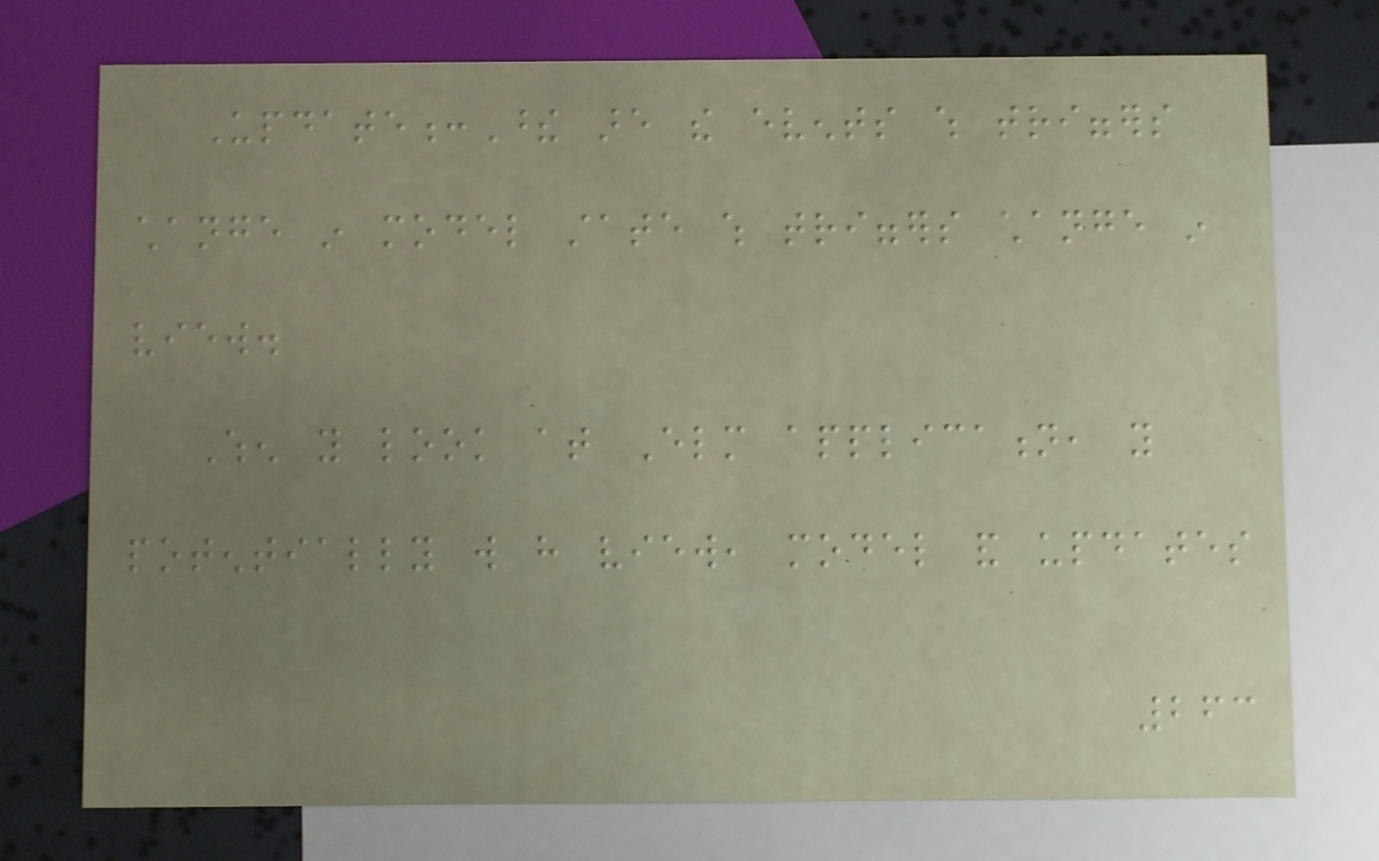Update:These are the events which triggers
change in model state which triggers change in
view.
When you look at Elm application, you
potentially will have view, model and updates
263
